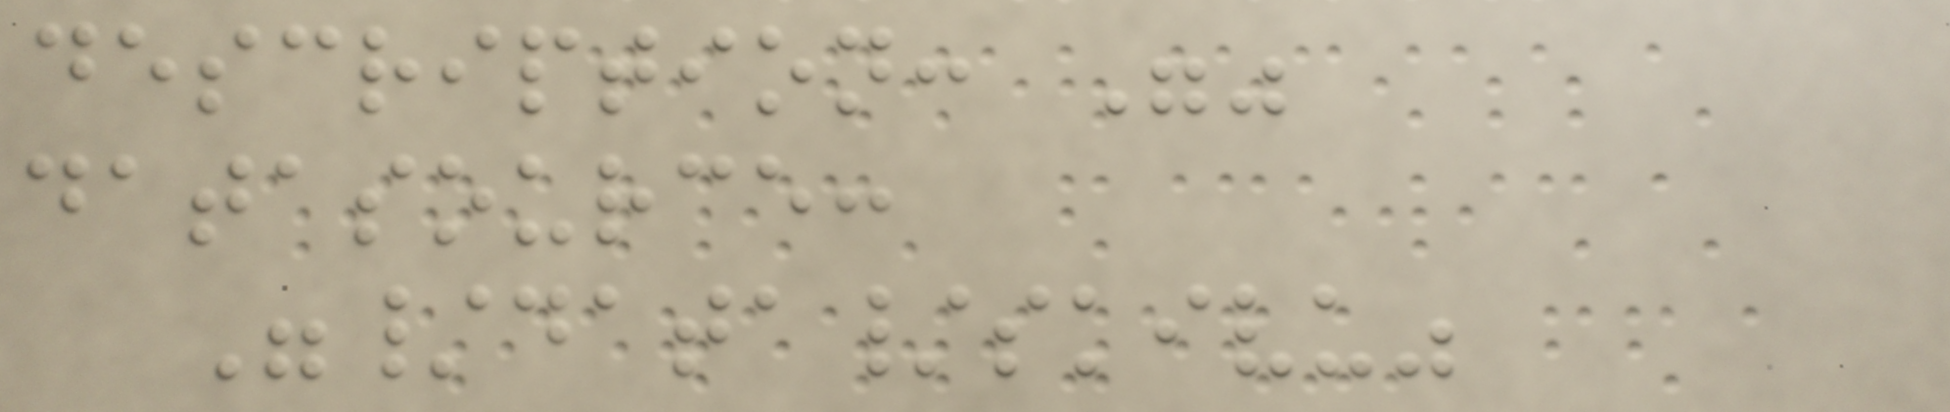description: ""
datasource:
"/data/skivu"
